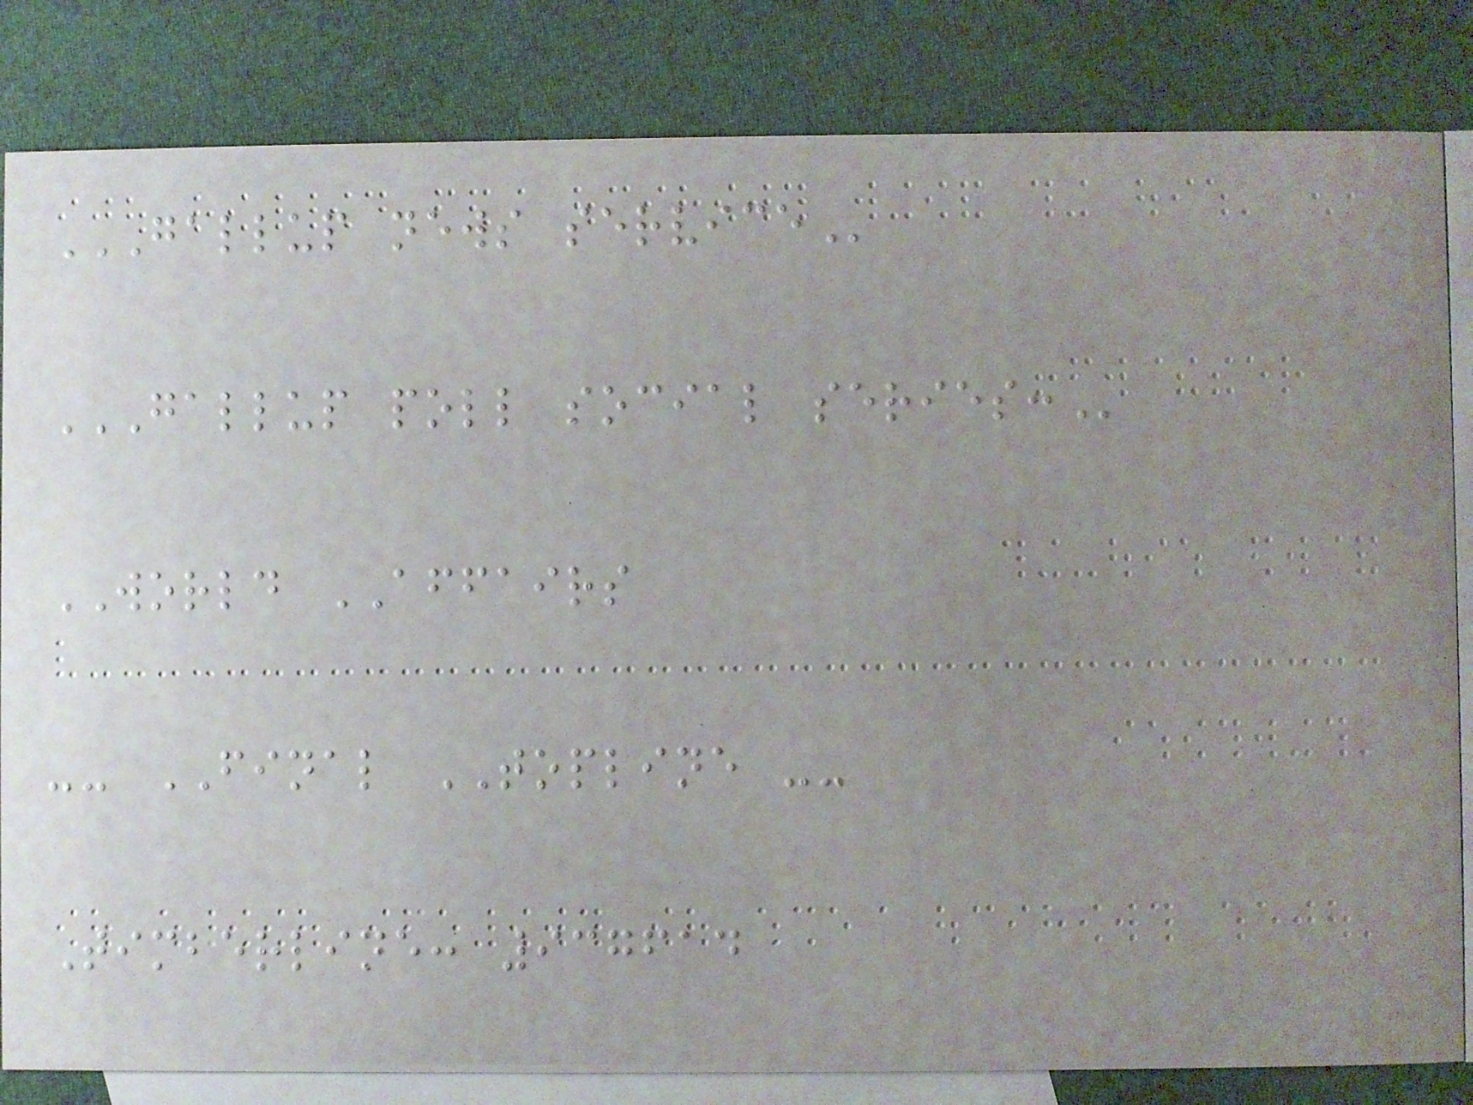GALLUP NEWS SERVICE
GALLUP POLL SOCIAL SERIES:
WORLD AFFAIRS
-- FINAL TOPLINE --
Timberline: 937614
